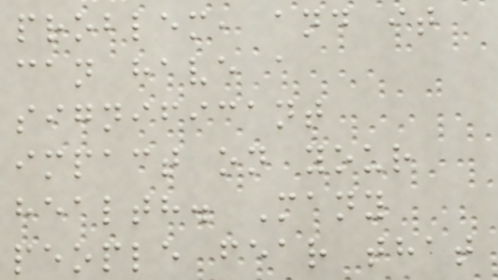problem, and it
can have a
significant
impact on your
health. Many
people fear that
